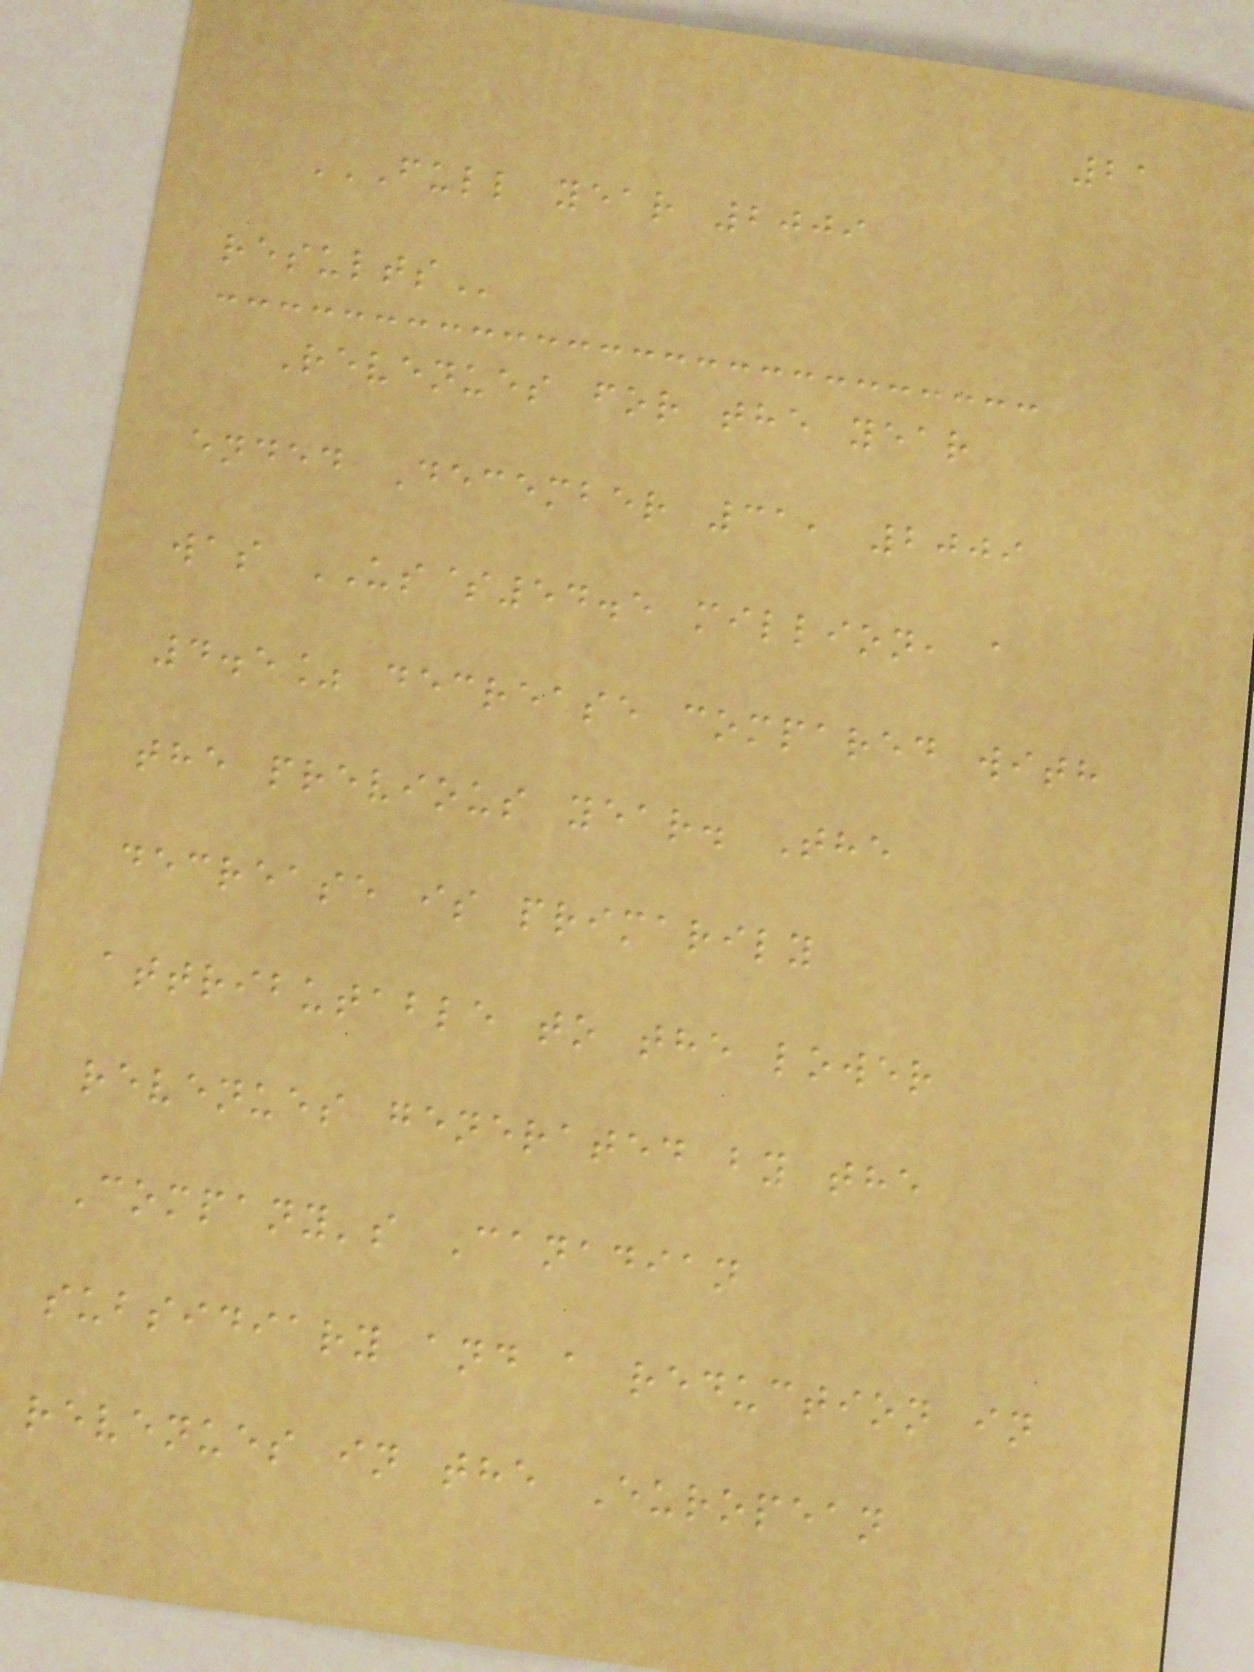21
FULL YEAR 2009
RESULTS
Revenues for the year
ended December 31, 2009
was US$54.5 million, a
4.5% decrease compared with
the previous year. The
decrease is primarily
attributable to the lower
revenues generated by the
Company's Canadian
subsidiary and a reduction in
revenues in the European
